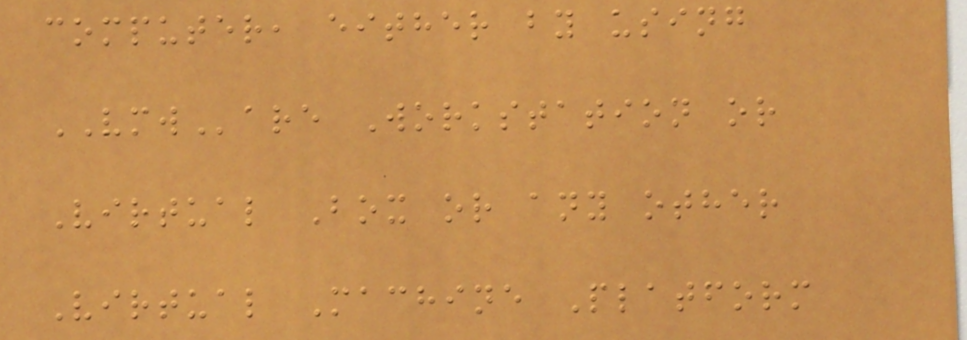computer, either by using
VMWare Workstation or
Virtual Box or any other
Virtual Machine Platform
